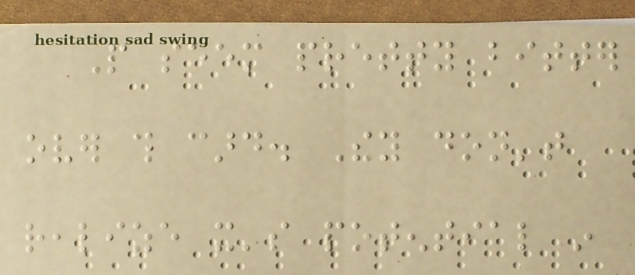People seem pretty bitter
over this card. They don't
realize it's potential in
